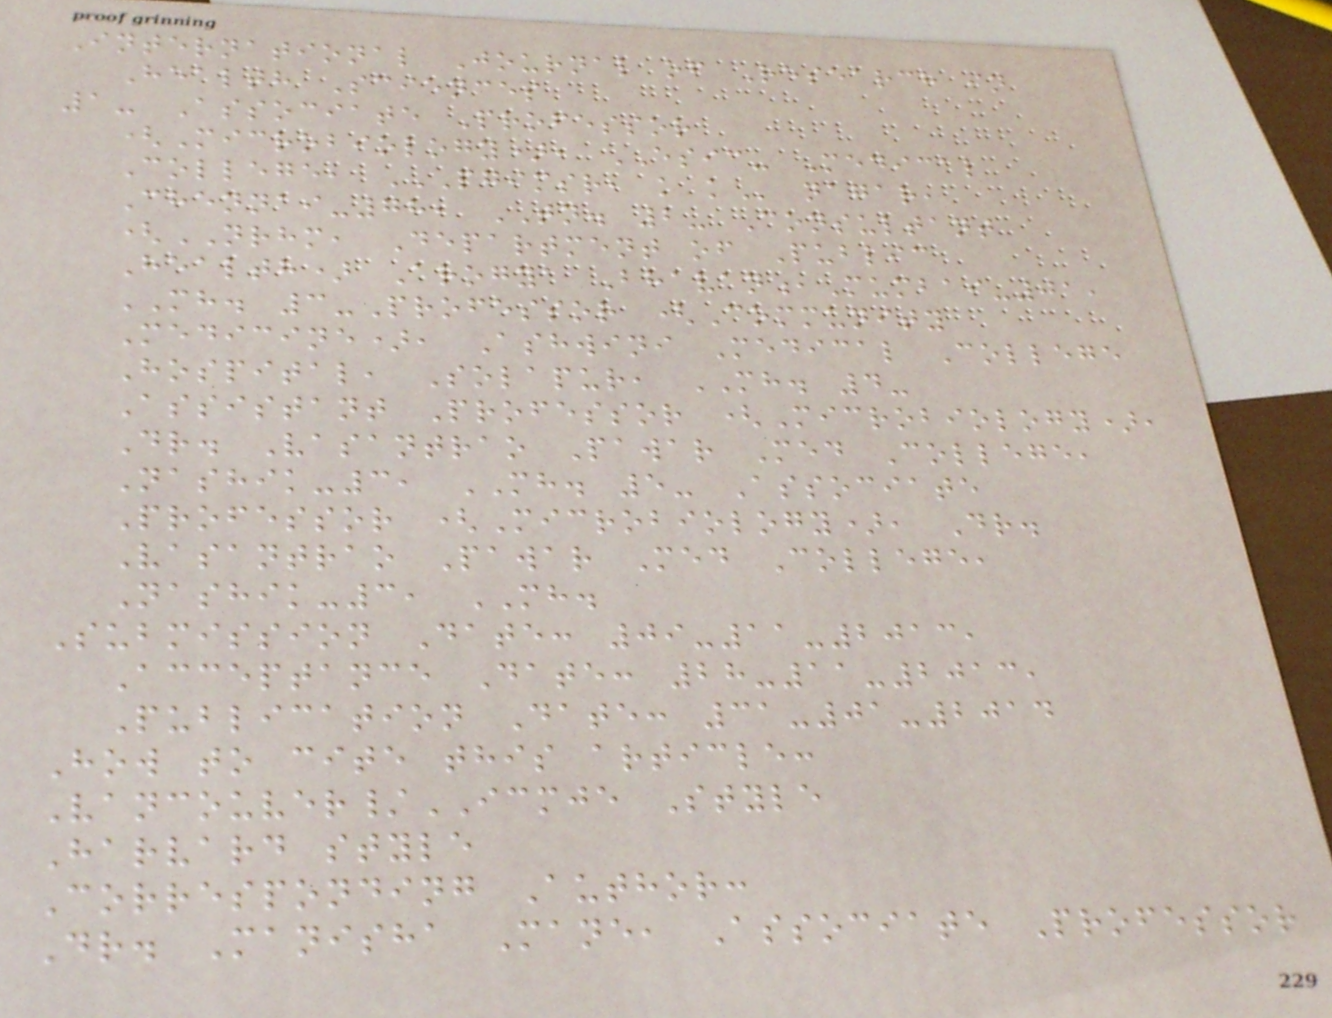International Journal of Research in
Health Sciences
1- Associate Professor
(Microbiology), ESIC- Medical
College, PGIMSR, K K nagar,
Chennai-78, TN. 2- Consultant
(NRHM, Department of Public
Health) Arogya Bhavan,Mumbai-01,
MH. 3-Professor (Community
Medicine), Ashwini Medical College
Hospital, Solapur, MH. 4-
Assistant Professor (Microbiology),
Dr. Vasantrao Pawar Med College,
Nashik-3, MH. 5- Associate
Professor (Microbiology), Dr.
Vasantrao Pawar Med College,
Nashik-3, MH.
Submission Date: 09-11-2013,
Acceptance Date: 28-11-2013,
Publication Date: 31-01-2014
How to cite this article:
Vancouver/ICMJE Style
Harvard style
Corresponding Author:
Dr. Manisha Mane, Associate Professor
